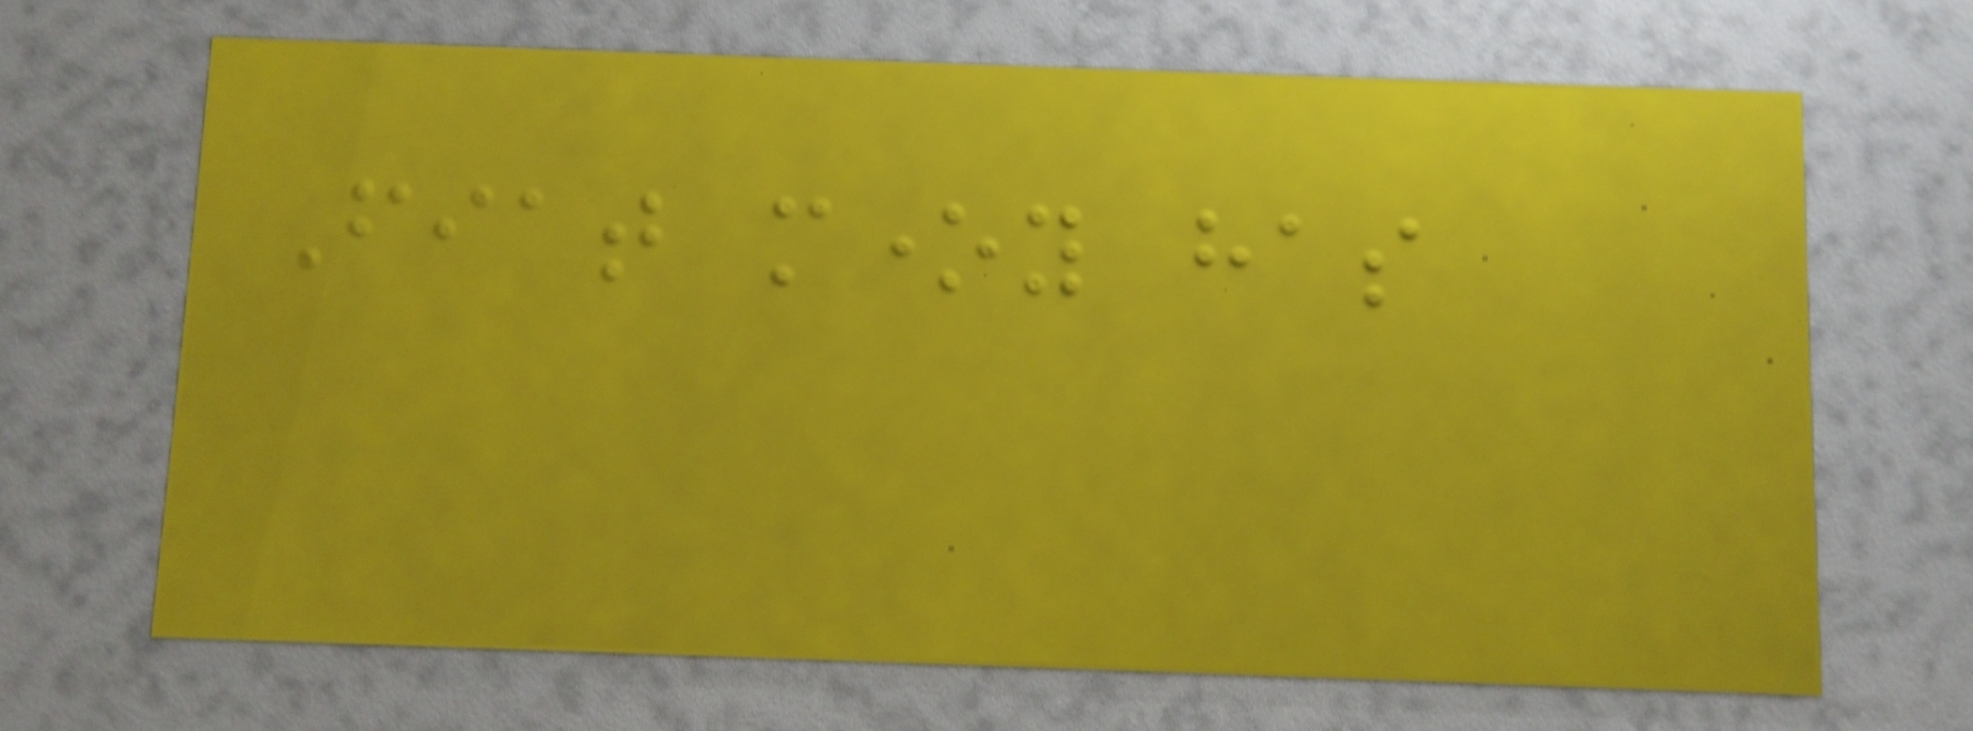Fiat money has
